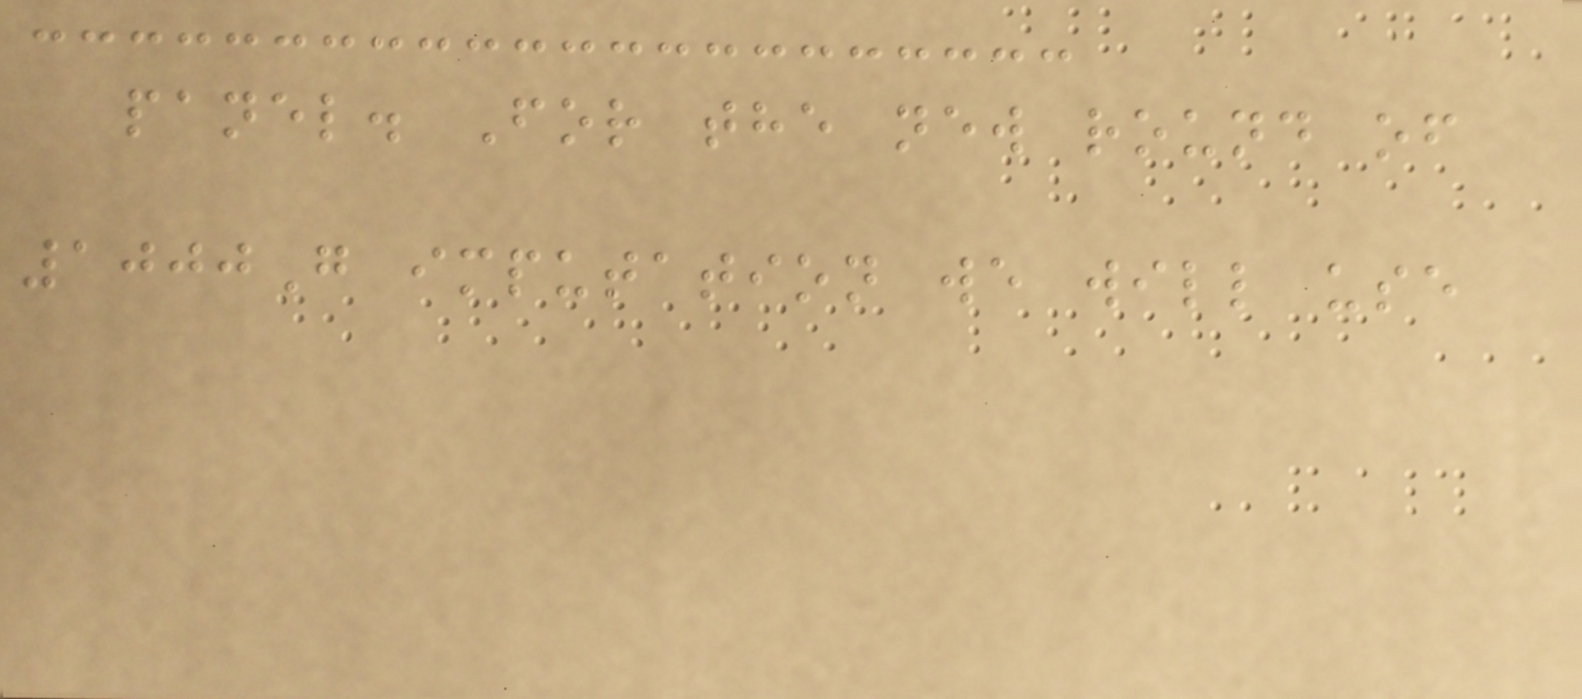panel. For the new round of
1000G imputation we will use
